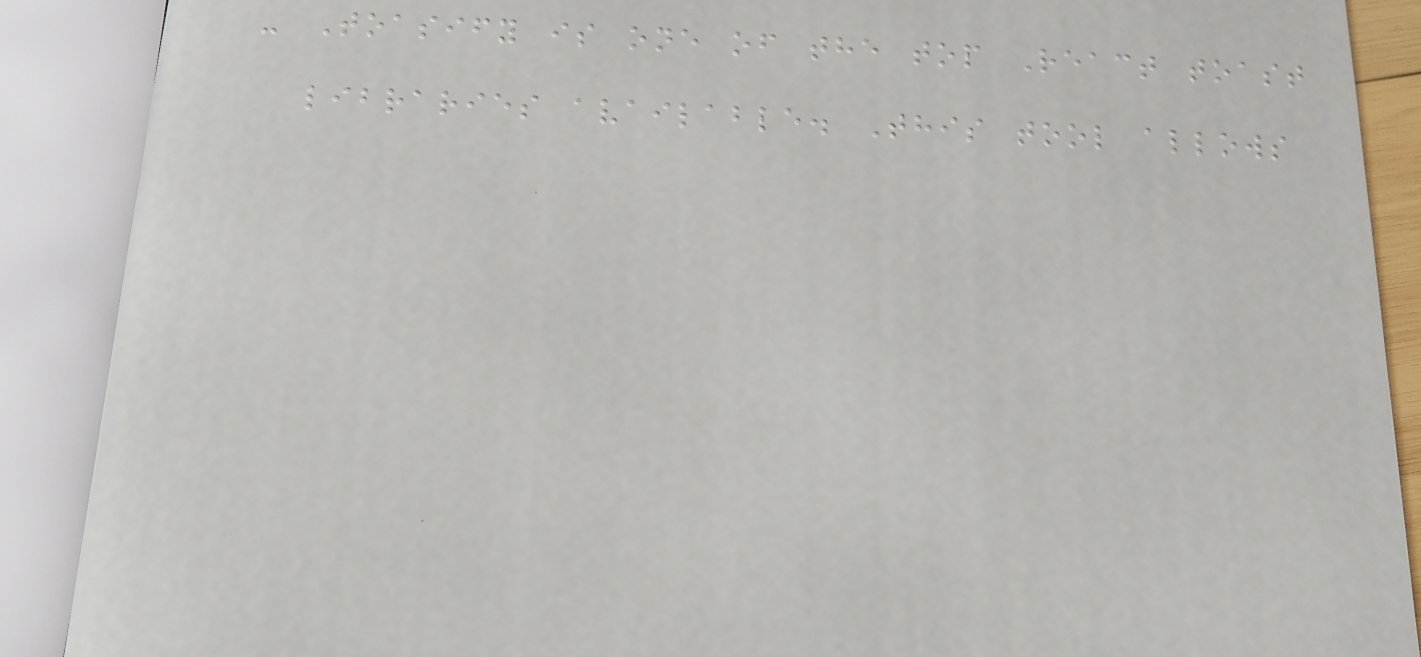- Toasify is one of the top React toast
libraries available. This tool allows
